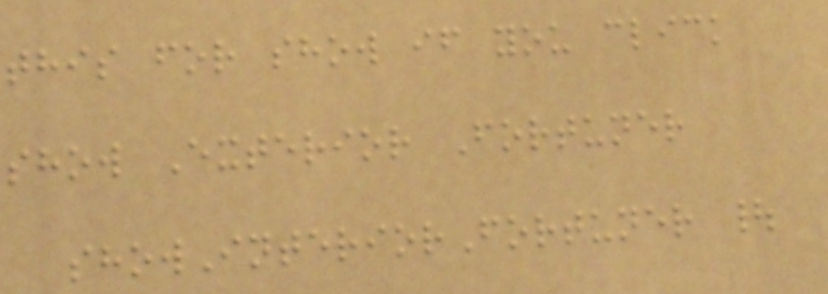this for show if you click
show Exterior Fortuner
showInteriorFortuner |
